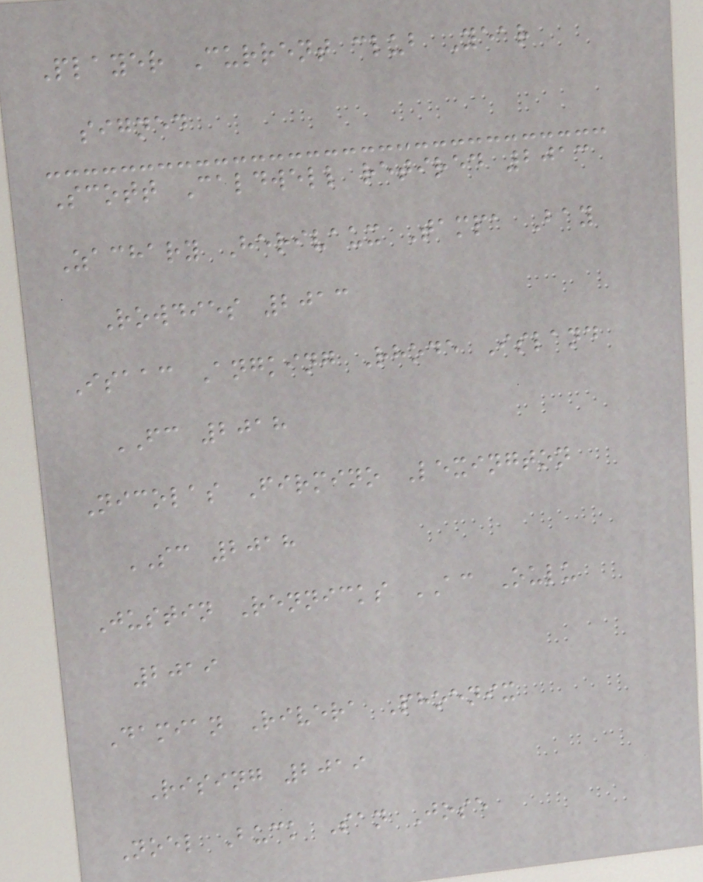Player Current club Year
signed
Scott Caldwell retired 2013
Zachary Herivaux Tampa Bay
Rowdies 2013
Isaac Angking Rhode Island
FC 2018
Nicolas Firmino Lexington
SC 2018
Justin Rennicks AC Oulu
2019
Damian Rivera Phoenix
Rising 2019
Noel Buck San Jose
